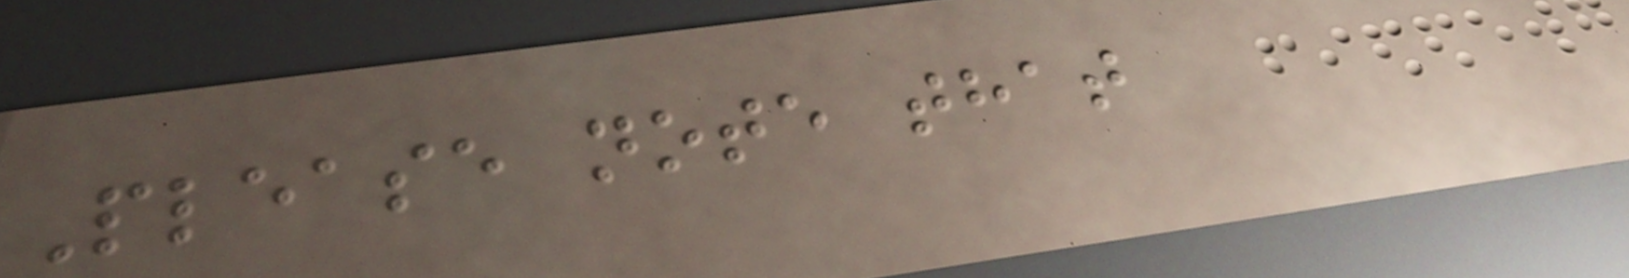Please note that
